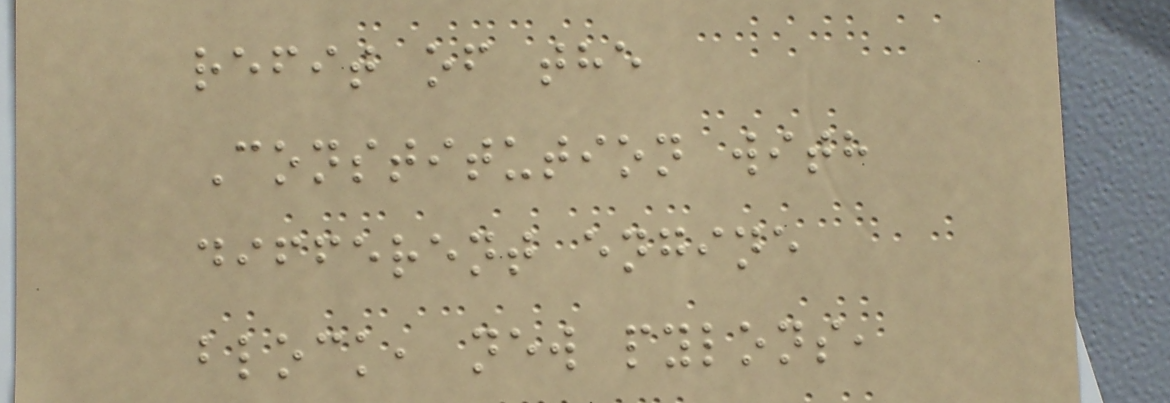refit of the
Constitution with
different engine
block, new pylons,
